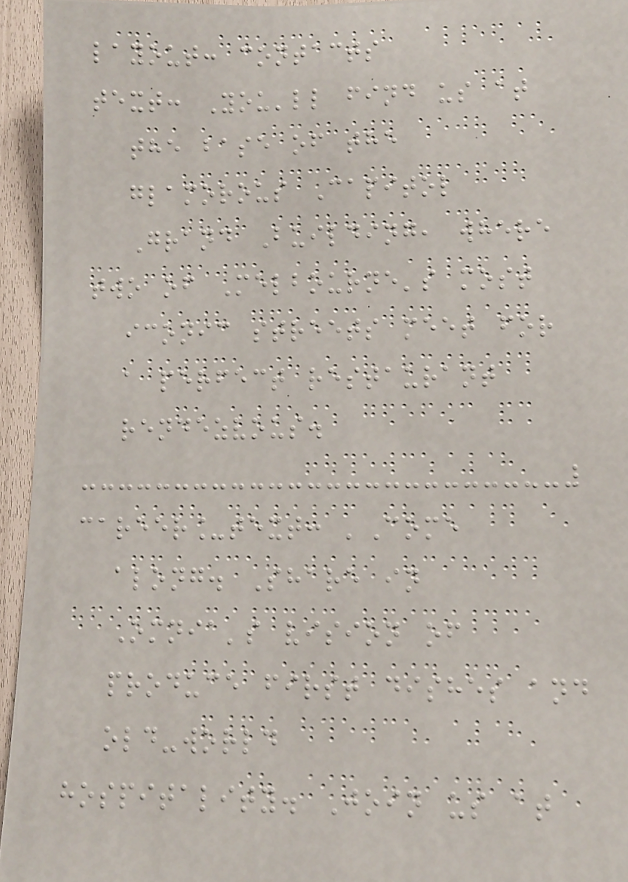layout: contacts
text: You'll find us at
the base of the
glamorous Capitol
Grand Building, where
two of Melbourne's most
iconic streets meet for
a perfect restaurant
rendezvous.
career_text: 'Come
along. Share in
Omnia's vision of
produce first dishes and
old-world
hospitality. Join us at
